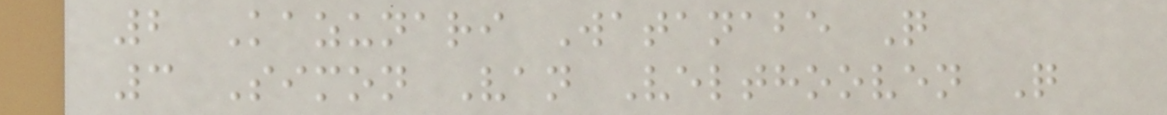2 Kazunari Watanabe Q
3 Simon Van Velthooven Q
